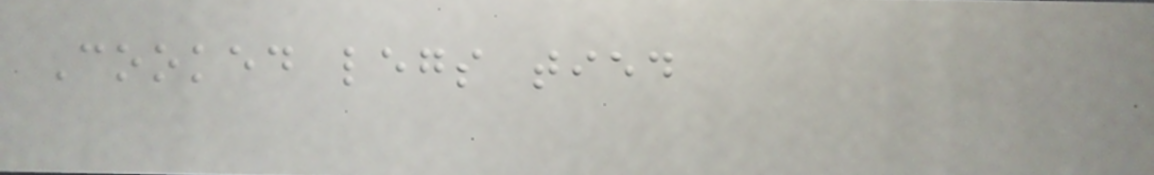Cooked legs tied
